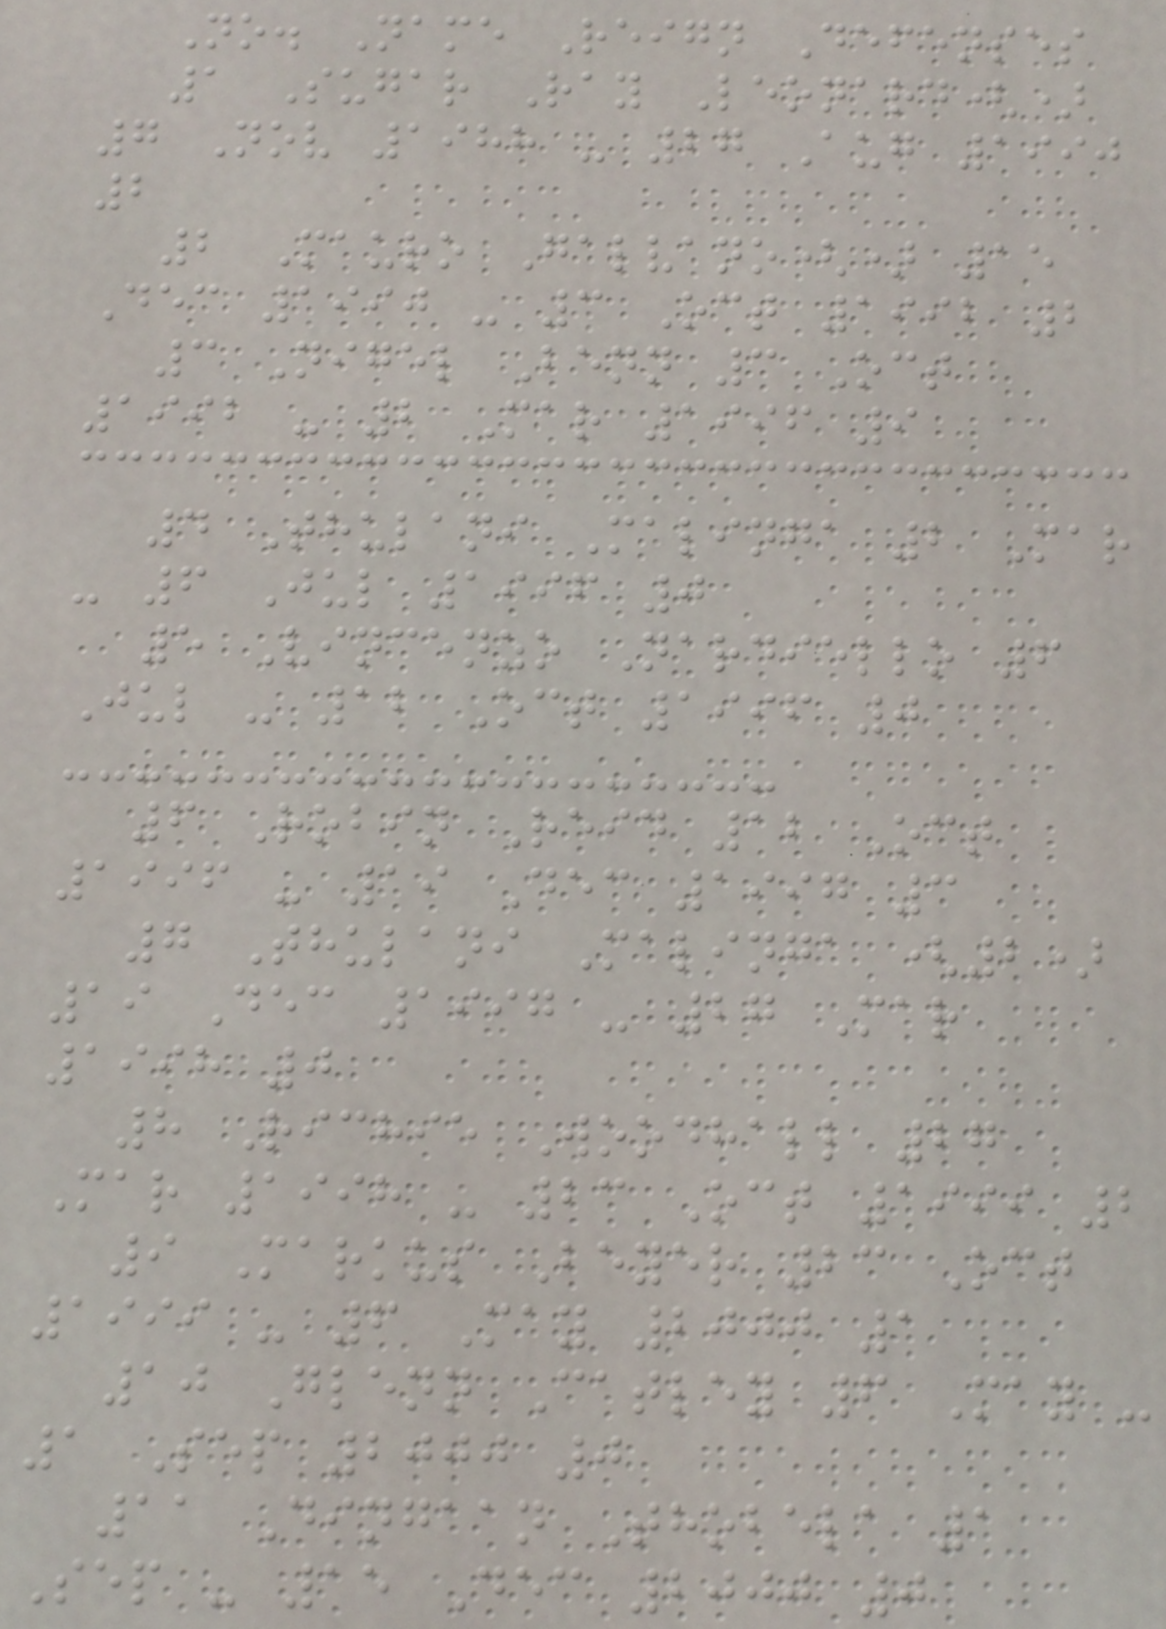No. Name Reign Defenses
1 Sugar Ray Leonard()
7 Nov 1988 - 27 Aug 1990
2
2 Mauro Galvano() 15
Dec 1990 - 3 Oct 1992 2
3 Nigel Benn 3 Oct
1992 - 2 Mar 1996 9
4 Thulani Malinga 2 Mar
- 6 Jul 1996 0
5 Vincenzo Nardiello 6
Jul - 12 Oct 1996 0
6 Robin Reid 12 Oct
1996 - 19 Dec 1997 3
7 Thulani Malinga (2)
19 Dec 1997 - 27 Mar
1998 0
8 Richie Woodhall 27
Mar 1998 - 23 Oct 1999 2
9 Markus Beyer 23 Oct
1999 - 6 May 2000 1
10 Glenn Catley 6 May -
1 Sep 2000 0
11 Dingaan Thobela 1
Sep - 15 Dec 2000 0
